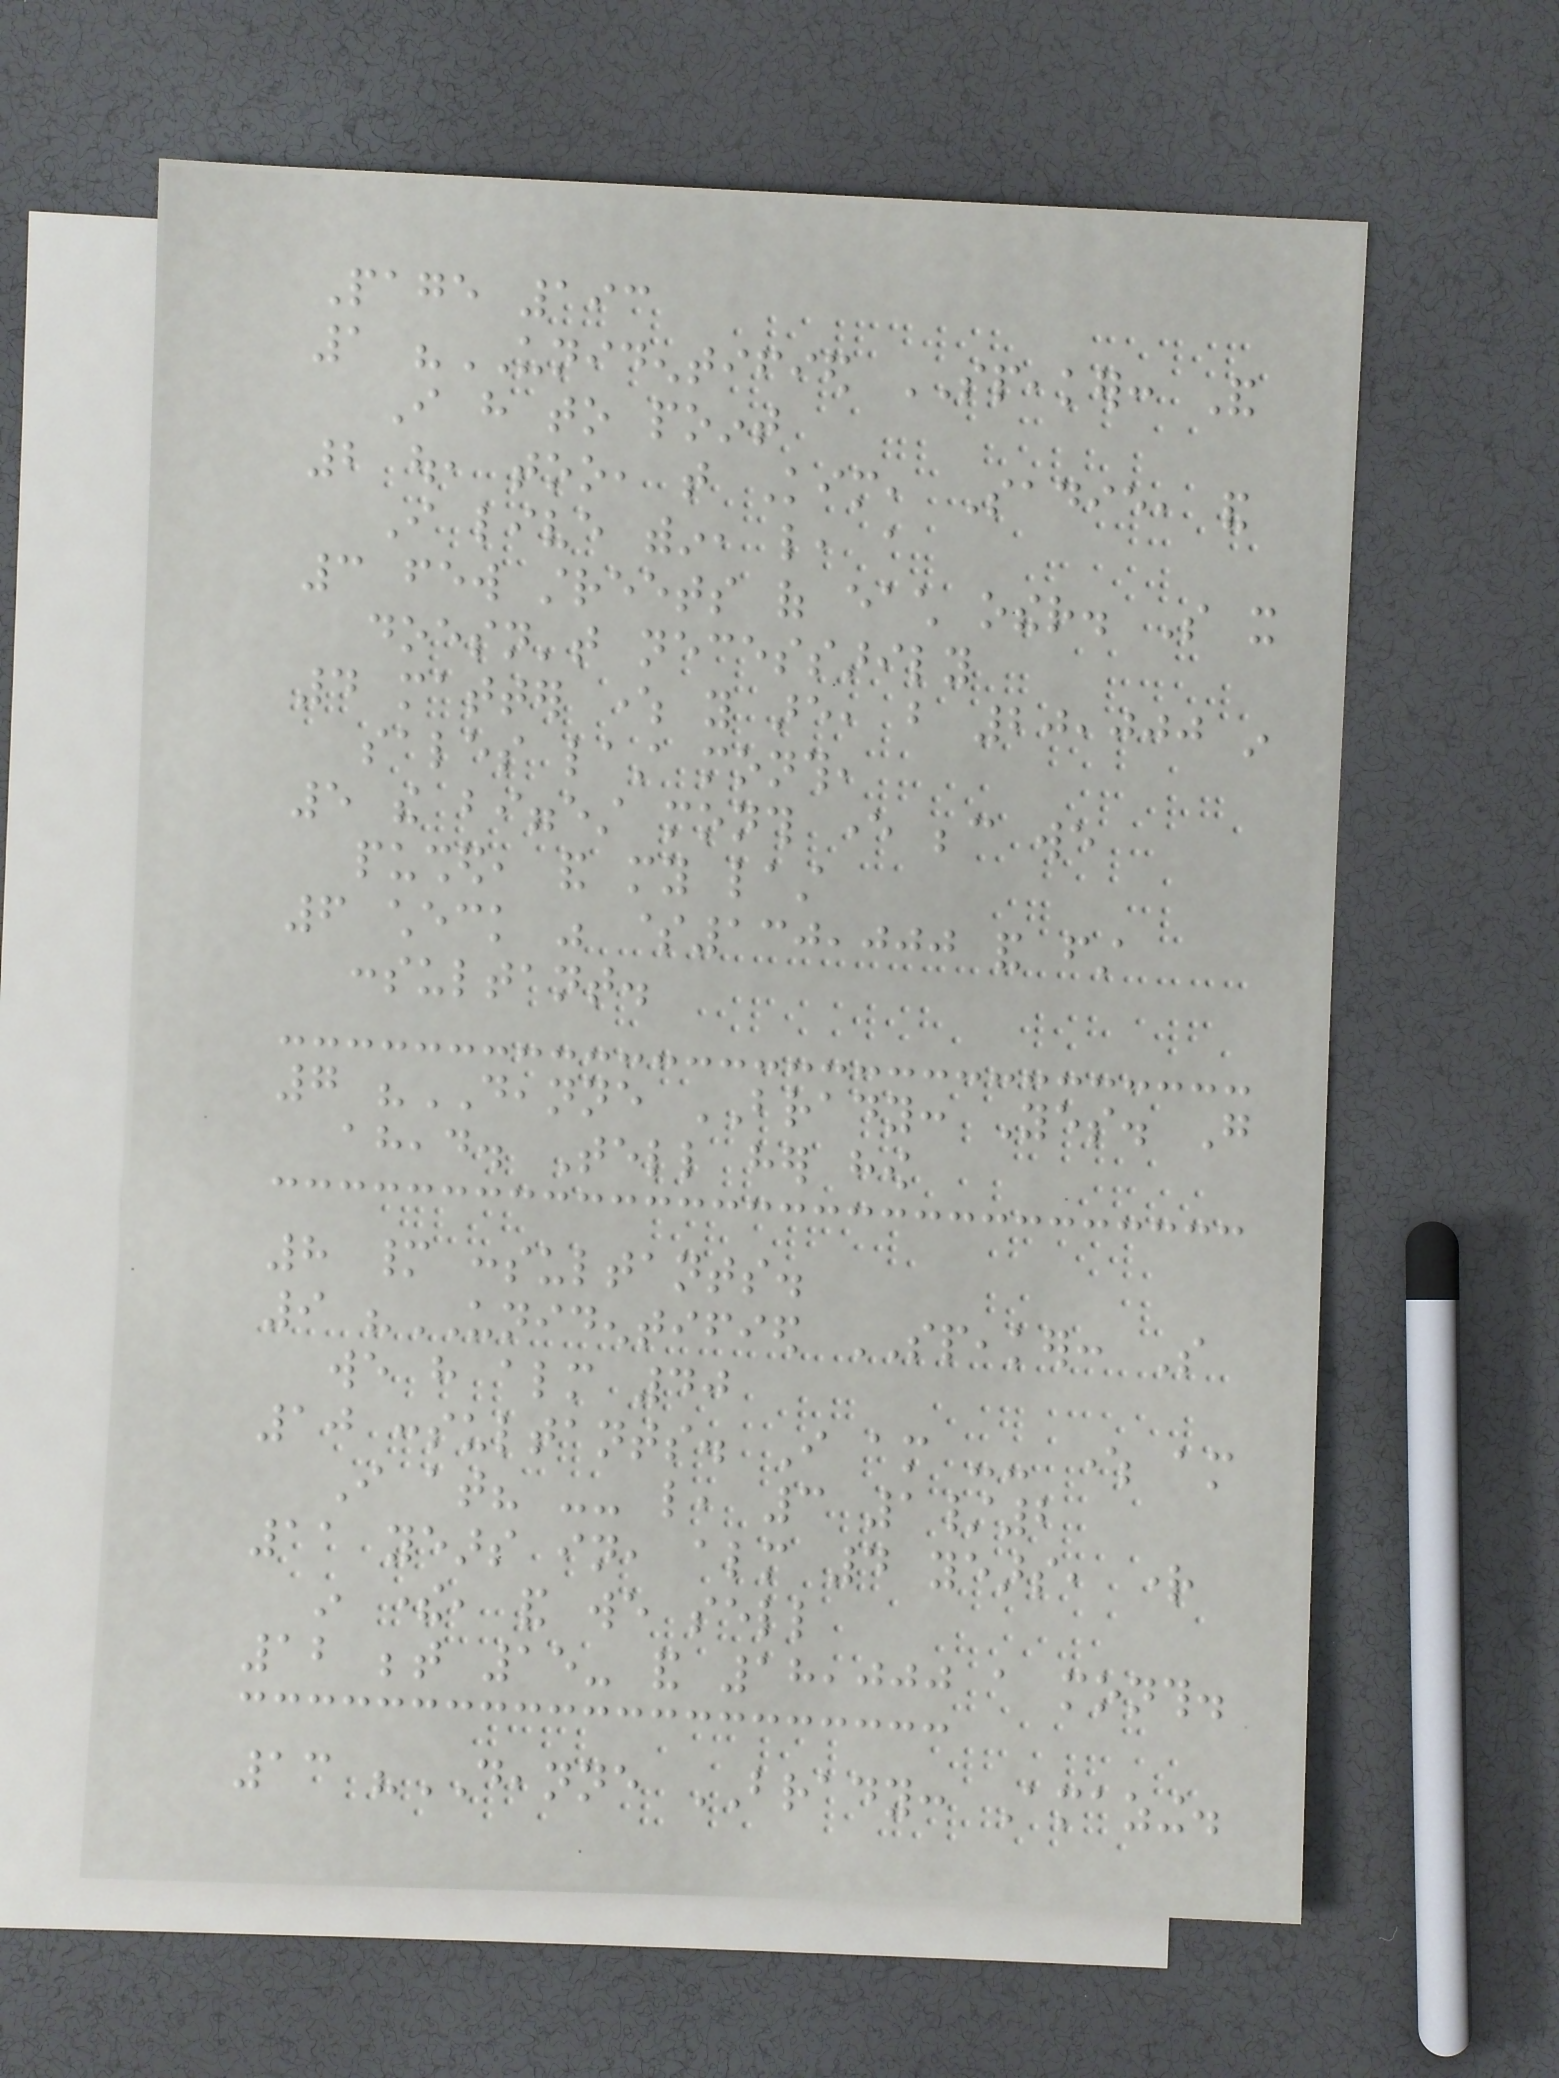Page 193
1 "UNIDENTIFIED SPEAKER: And
I have to point
2 out, too, that Kim, Sadie, and
I live within, like, a
3 few streets of each other. So it
doesn't necessarily
4 matter where you are, but 20,000 in
sales last month,
5 the biggest month ever because we
pushed, and my last
6 check was $130,000 and first
consultant.
7 "DEANNE BRADY: Yes. Go
ahead. Tell her how
8 many consultants.
9 "UNIDENTIFIED SPEAKER: So
we have almost 40
10 consultants. I am -- where am
I at? -- like, 3 1/2
11 years in, almost 4 years, right
in there, and we sell
12 between 15- and 18,000 a month.
13 "DEANNE BRADY: Amazing.
